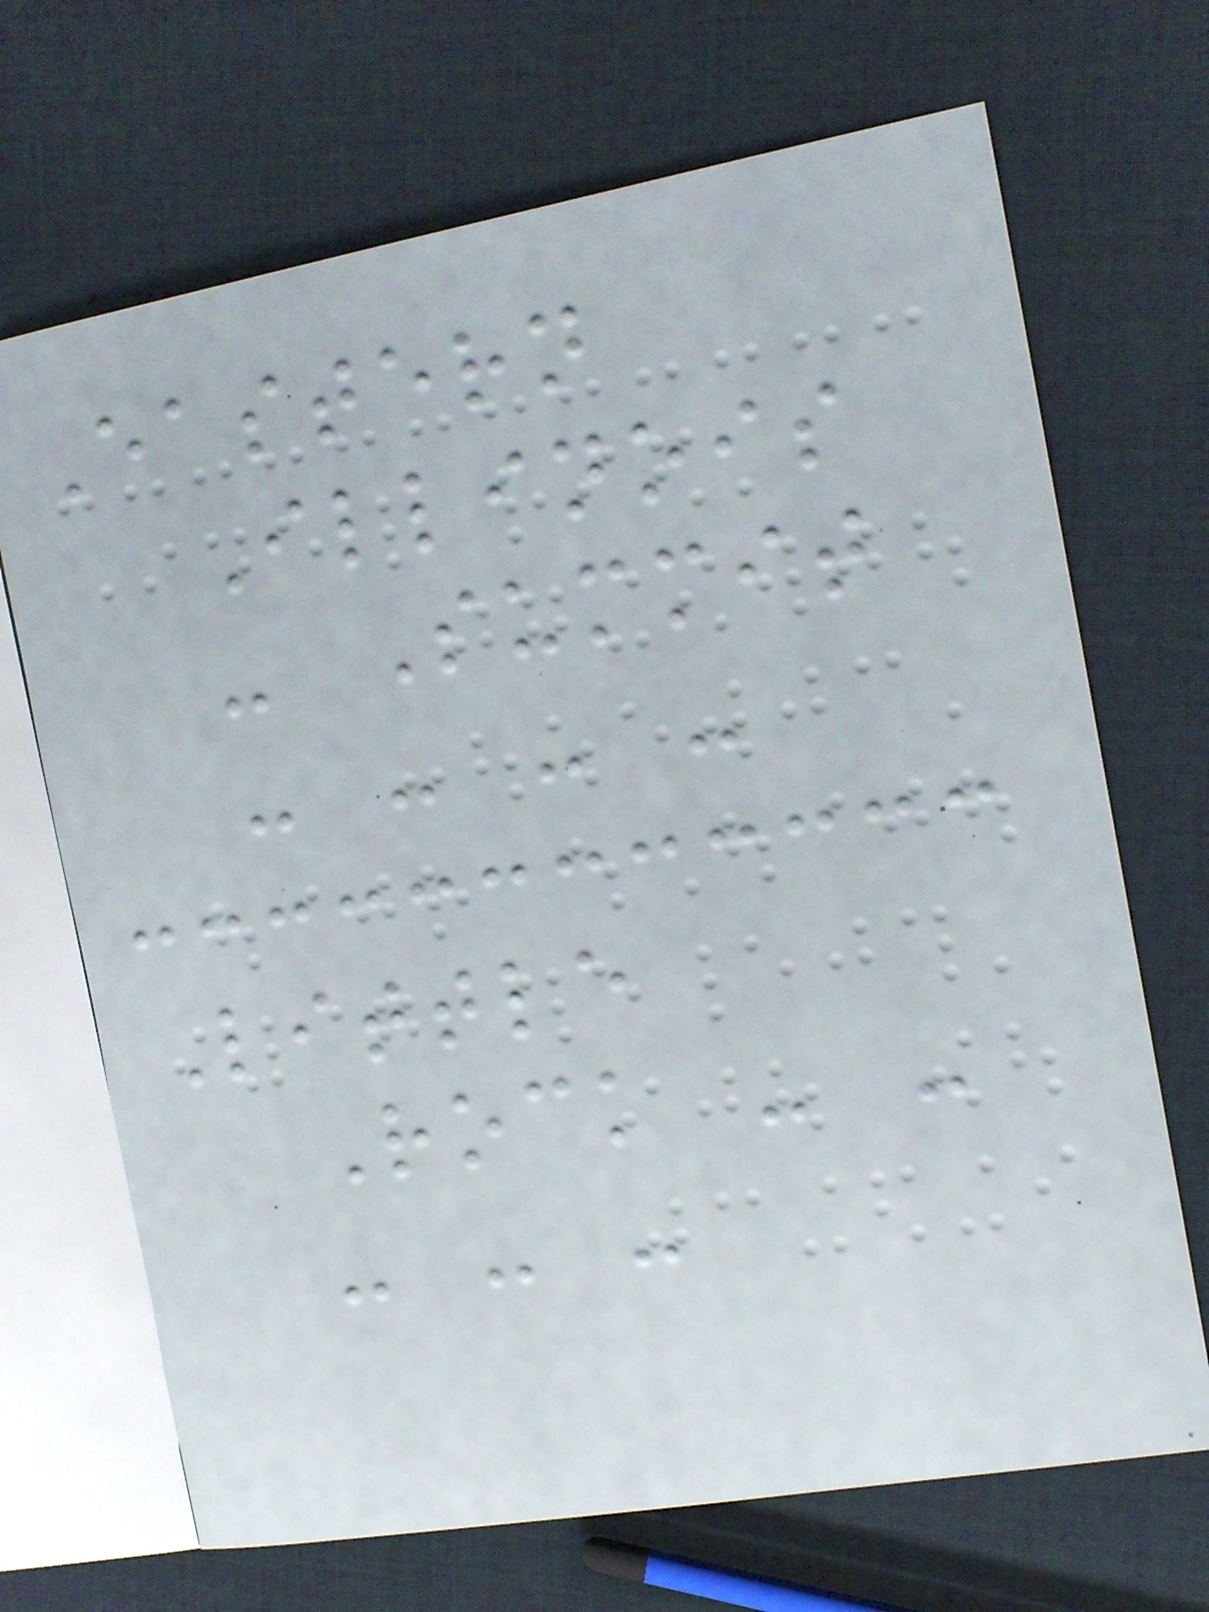Eastern
Illinois
- Summit
- - - -
Little
Rock - -
- - -
